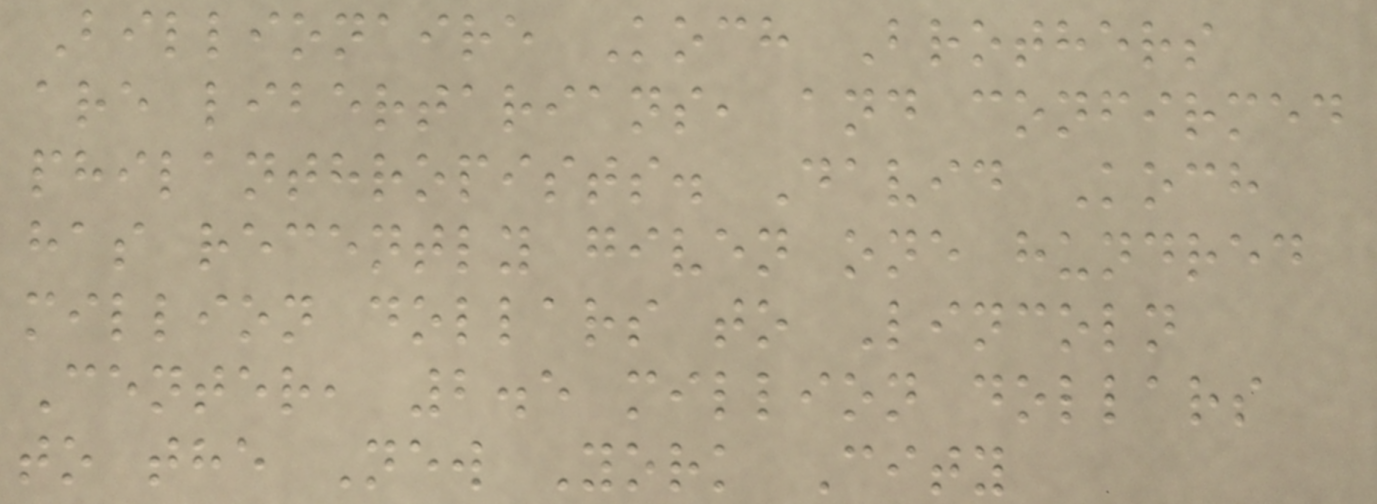Billionaire Koch Brothers
are libertarians, and confirmed
philanthropists. David Koch
has recently given one hundred
million dollars to Lincoln
Center, 2.5 million dollars
to the New York City
